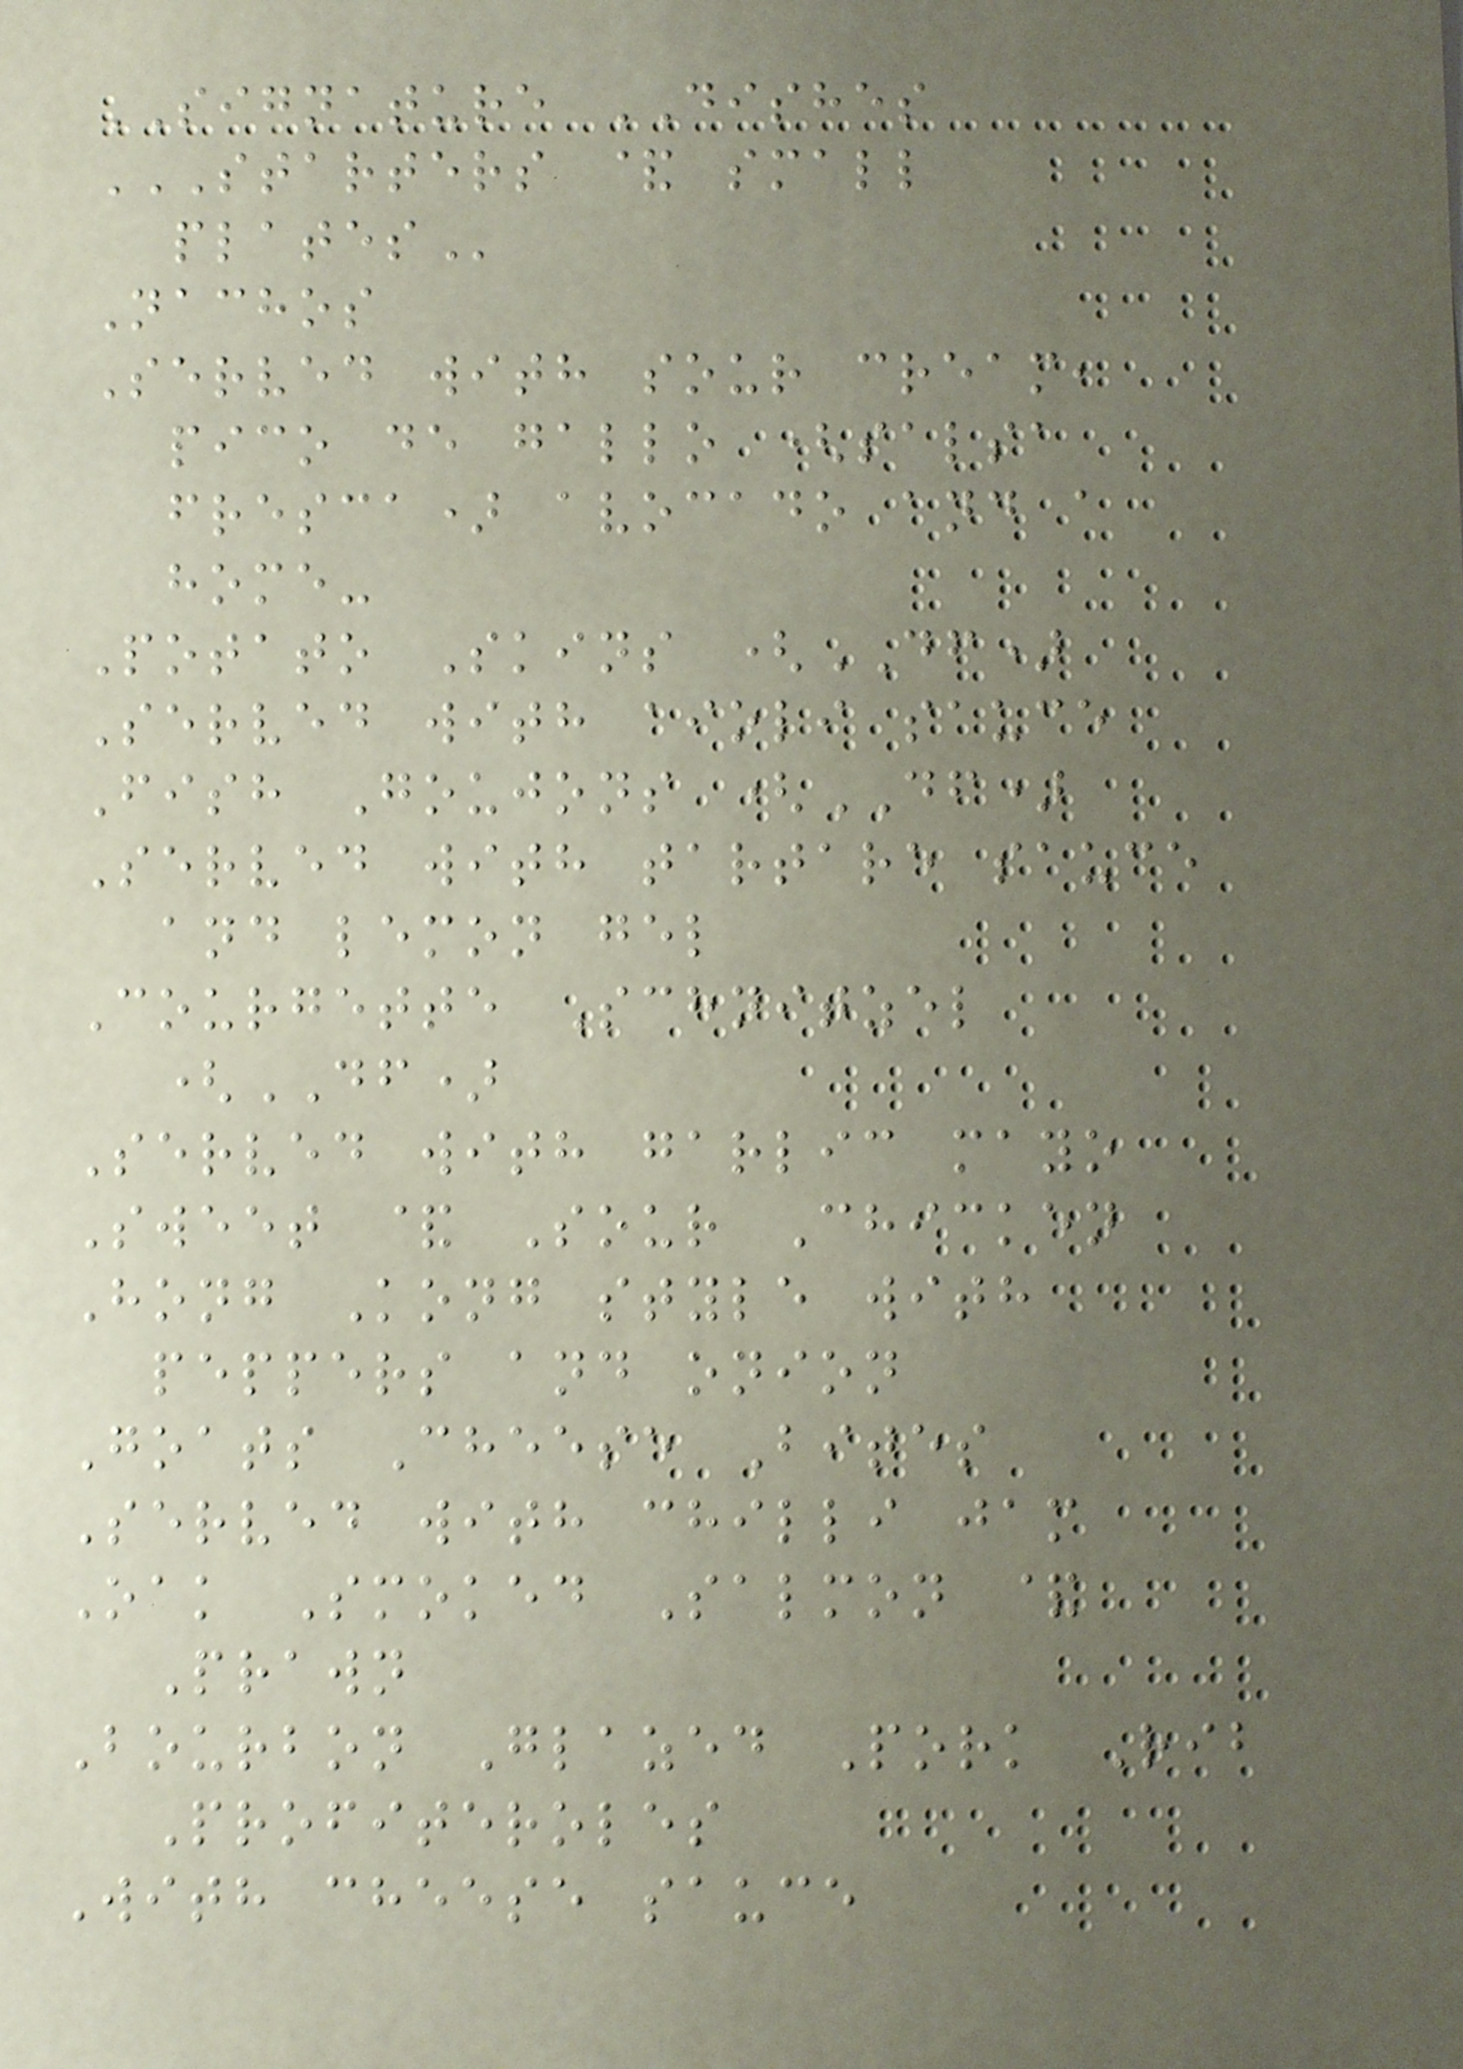SIGNATURE DISHES
STARTERS & SMALL
PLATES
Nachos
Served with sour cream,
pico de gallo (salsa
fresca) avocado and a
home-
Potato Skins (DF)
Served with aioli sauce
Fish Goujons (DF)
Served with tartare sauce
and lemon gel
Courgette Schnitzel
(DF)
Served with garlic mayo
Sweet & Sour Chicken
Hong Kong style with
peppers and onion
Goats Cheese Bites
Served with chilli jam
Oak Smoked Salmon &
Prawn
Bourbon Glazed Pork Rib
Profiteroles
With cheese sauce
